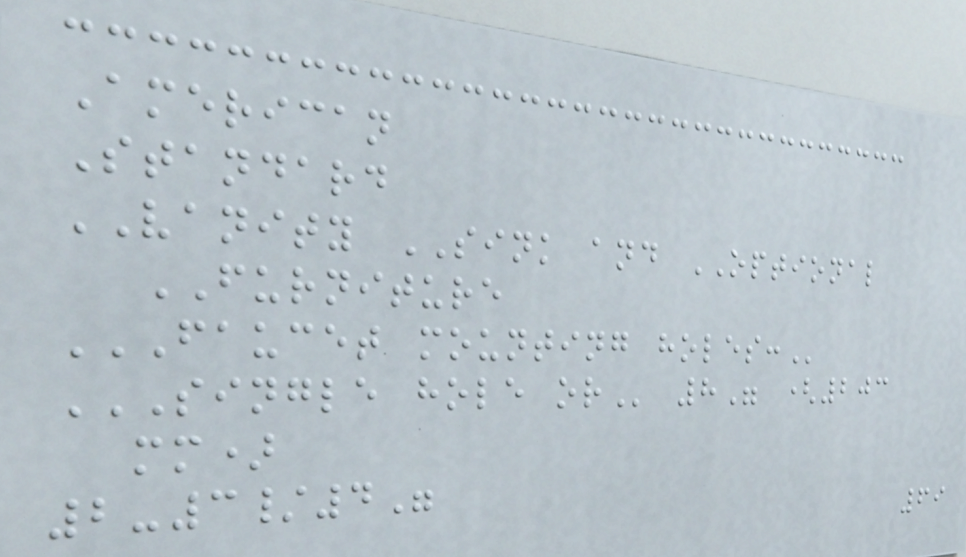American
Standard
VANITY SINK and OPTIONAL
FURNITURE
FAUCET MOUNTING HOLES:
SINGLE HOLE OR 8" (203
mm)
2-3/4"
69
